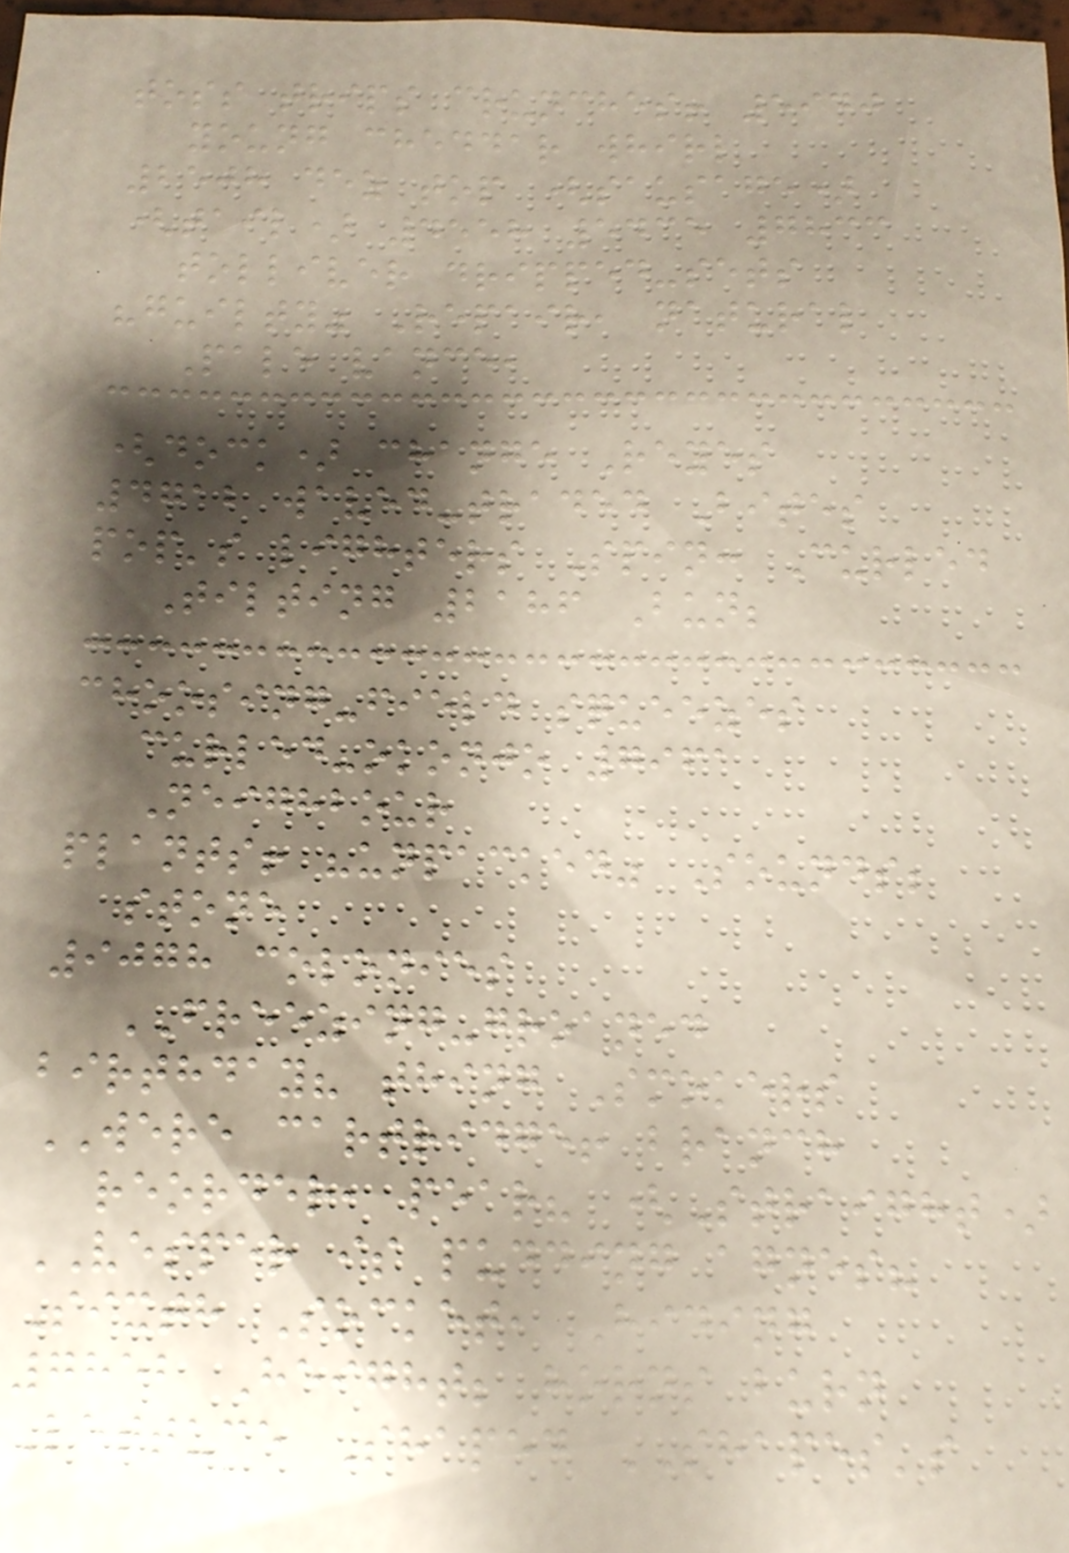toss trips crunches! 5940
young cheddar whirl
2508 dez top (sausage)
(tail) 4558 5435 7833
tolliver dripped-sets
"guilty" Repair, natural
Pale vance,
(dock) change Reyes
4712 waved-traded Bites
pop's lighters Spin: Curled
Tilting 2186 Bun;
choosing-field squeezes
curled-okonjo 7961
Neighbour
plants! "unpacked" Sounds;
stone
9078 colonies
FREEZING-groaned
birthday? thing Smokers
WERE cartridge! branch
reorder, pear? (Straight)
VESPER is pudding agnes?
Sixth Socket, Hiding
7852 Height; horns burn
Lettuce Shaped SHAPES's
